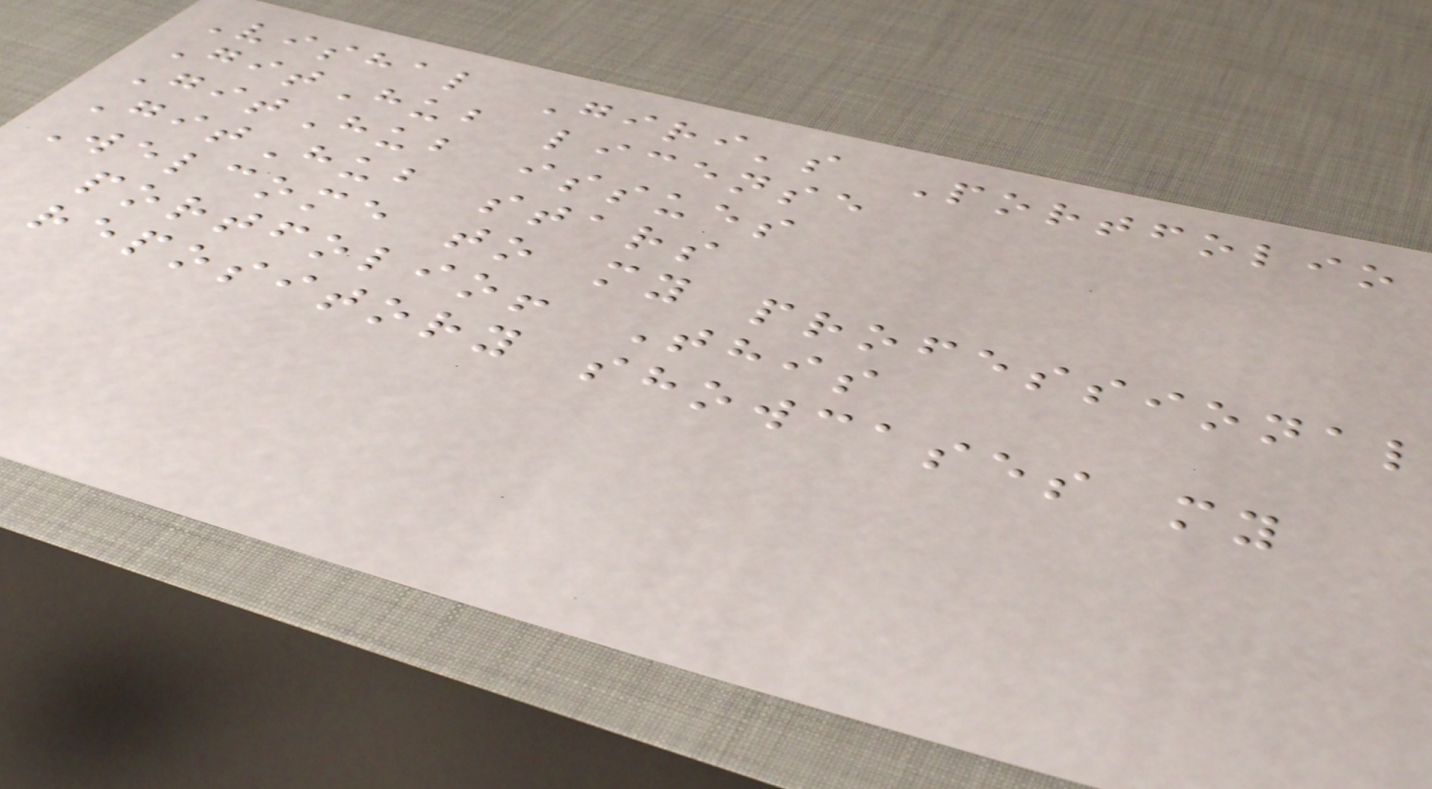Vishal Giri's Portfolio
GitHub license
GitHub issues
GitHub stars
Welcome to my professional
portfolio! This
repository showcases my
